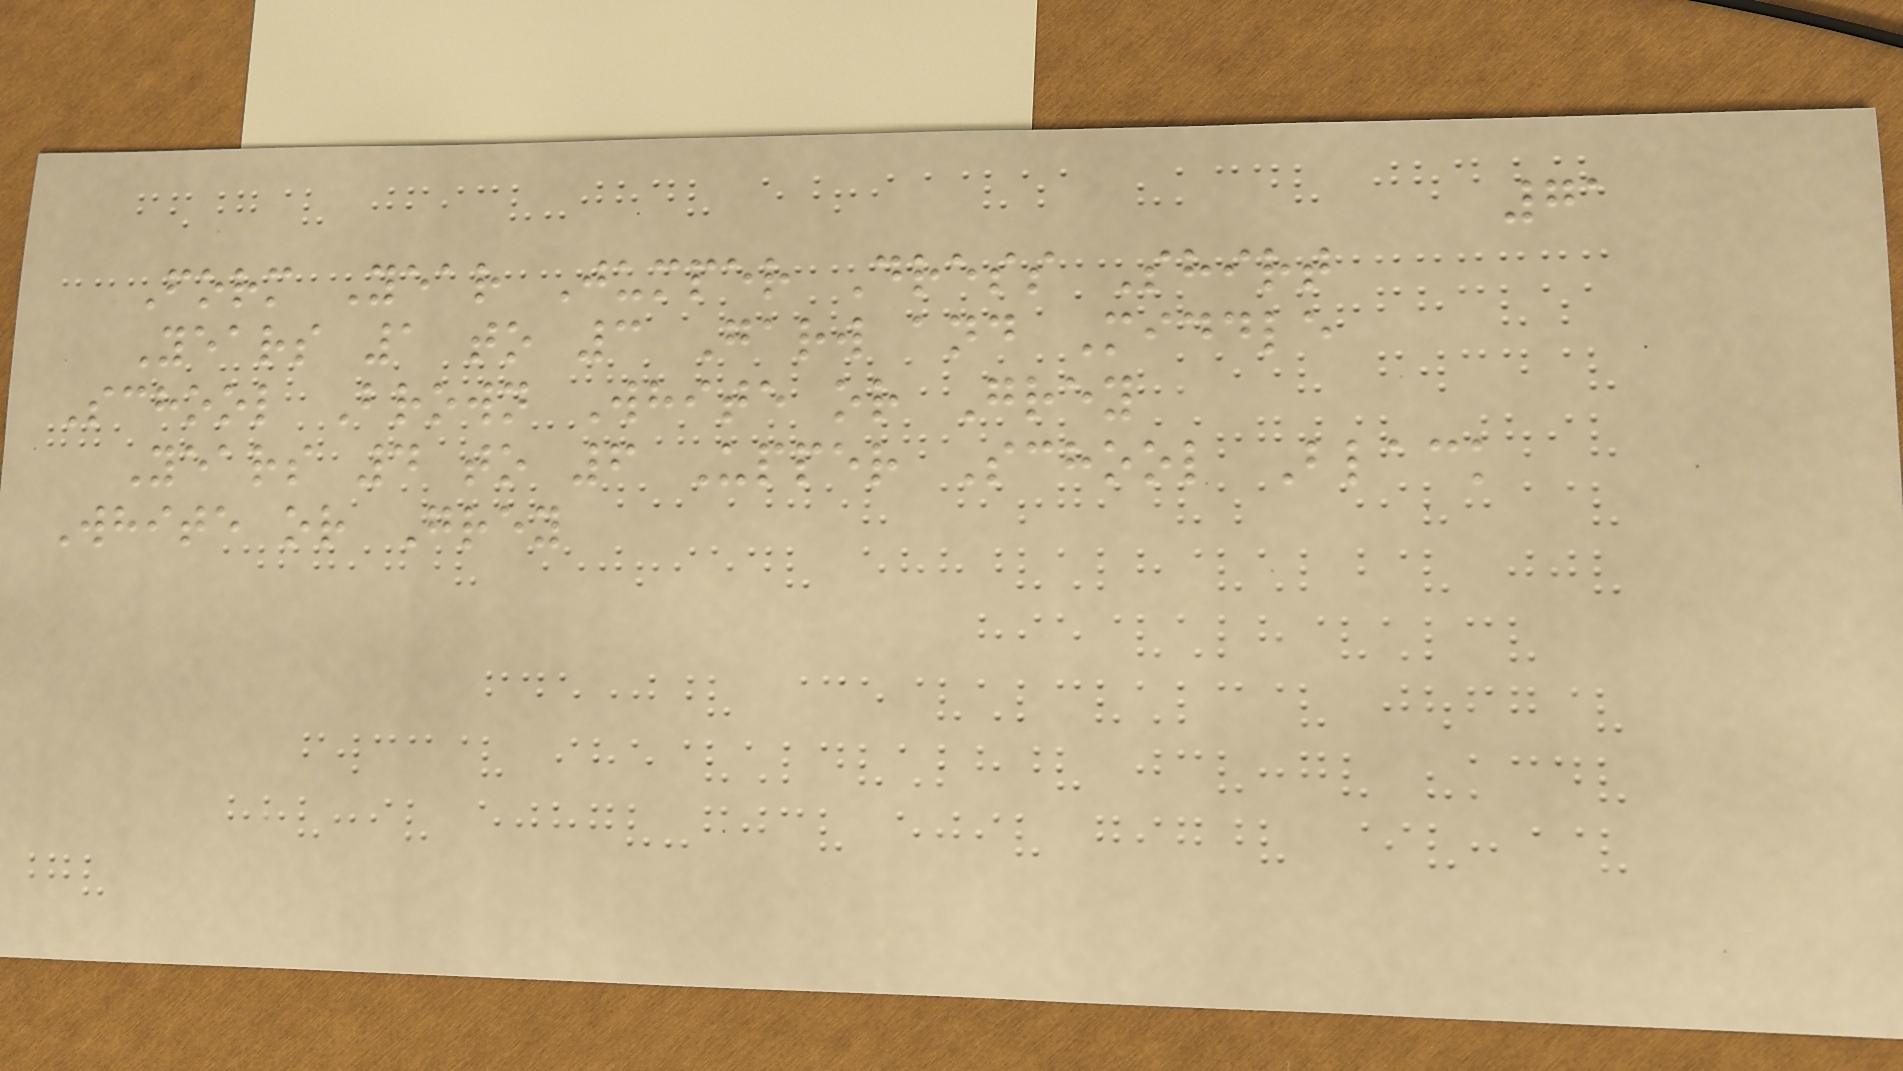71
Form Year Jumper Dress Shirt
Years 1 to 3 Garw and Middle
School Brown White or Grey
Years 4 to 6 Upper School Black
White or Grey
